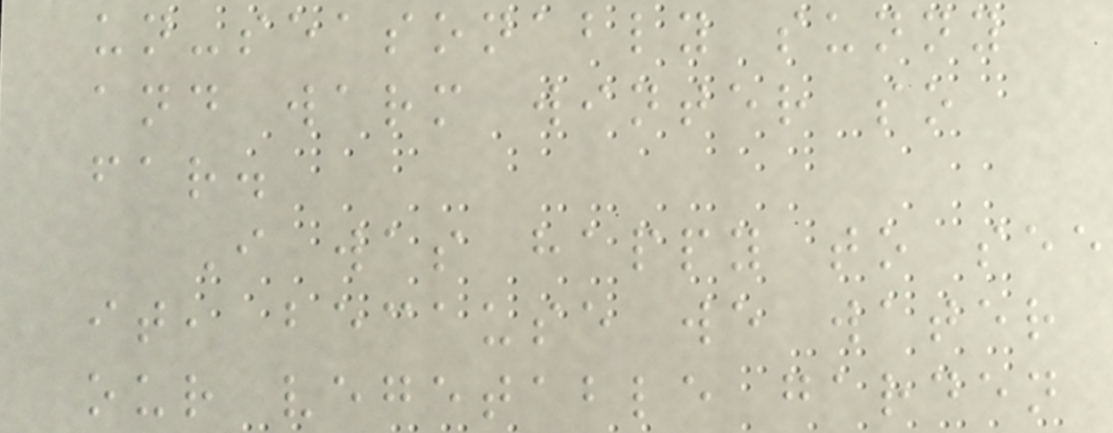un-seasonably sunny
and warm winter so
far.
I was happy to see
it, because we water
our vegetable garden
